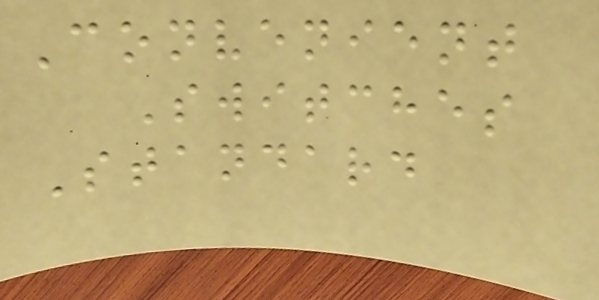Convenient
Switches
Standard
